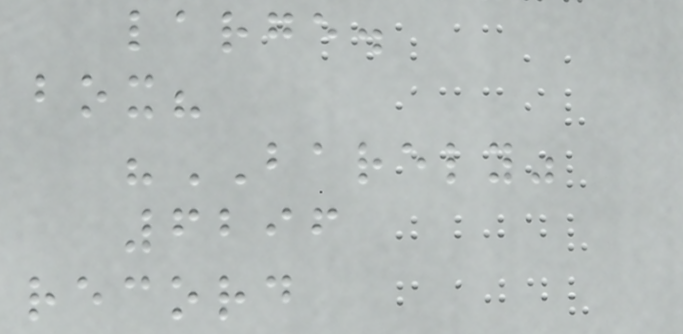large.
box?
"BARELY"
6296
record
